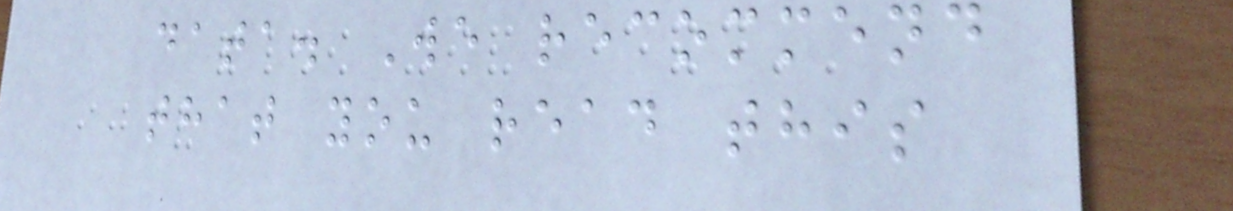data. We recommend
that you read this
